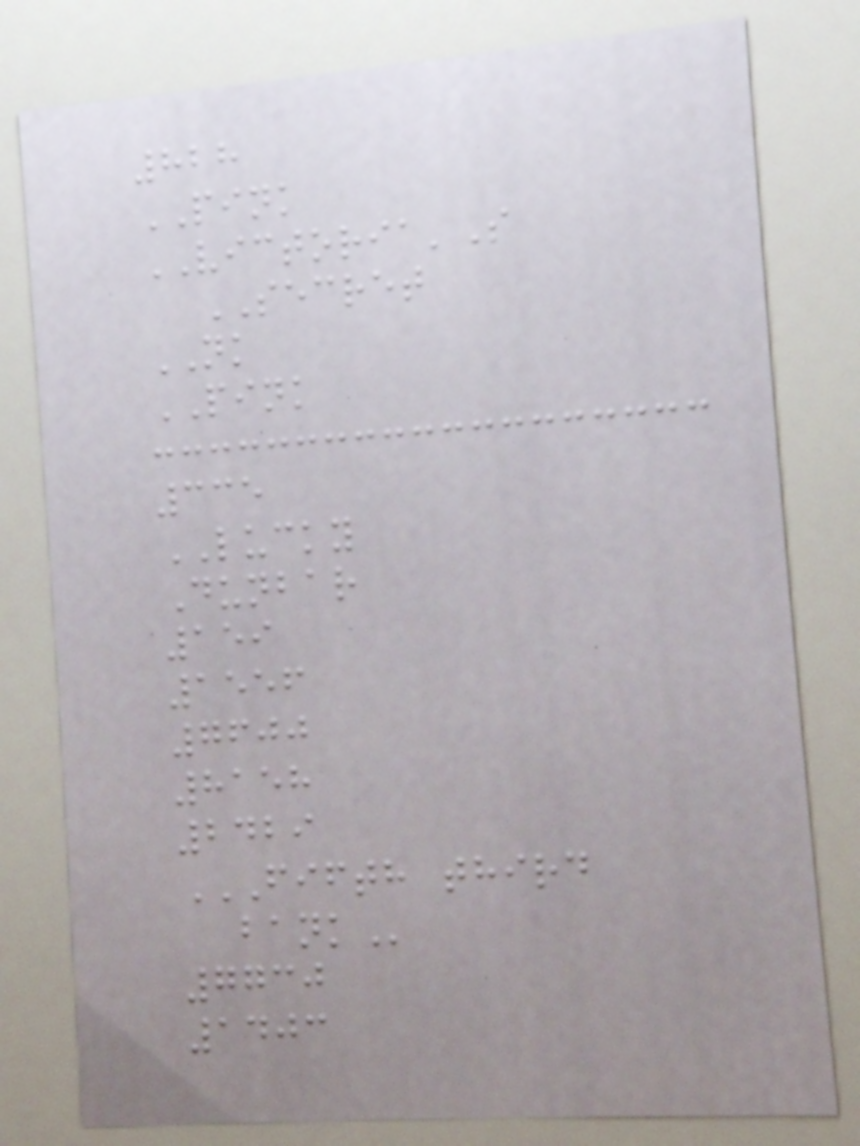828
PINK
VICTORIA'S
SECRET
NK
PINK
335
LUCKY
Dunbar
159
1556
7600
8158
2429
FIFTH THIRD
BANK
7730
1403
